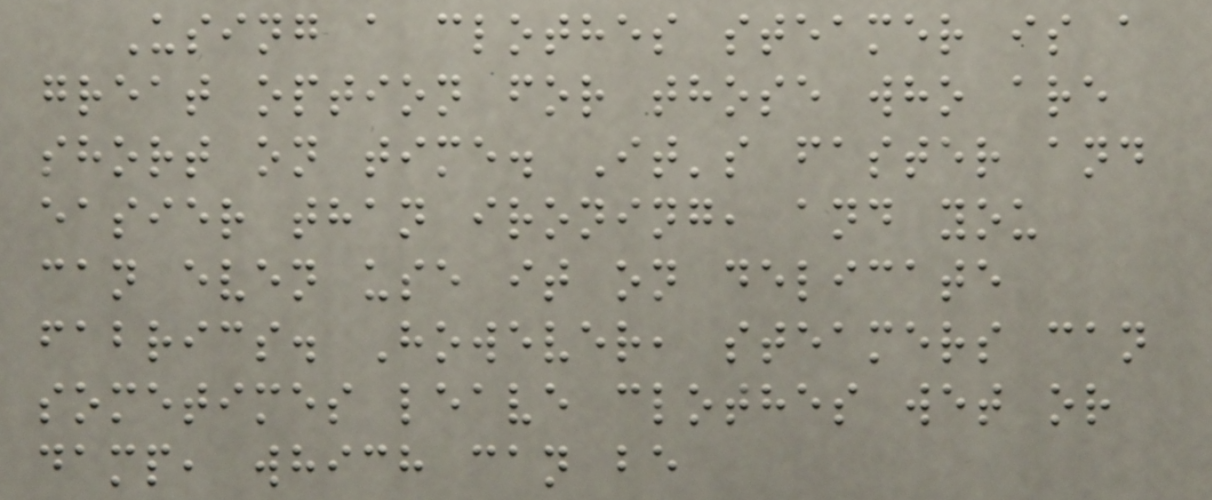Using a clothes steamer is a
great option for those who are
short on time. It's faster and
easier than ironing, and you
can even use it on delicate
fabrics. However, steamers can
sometimes leave clothes wet or
damp, which can be
